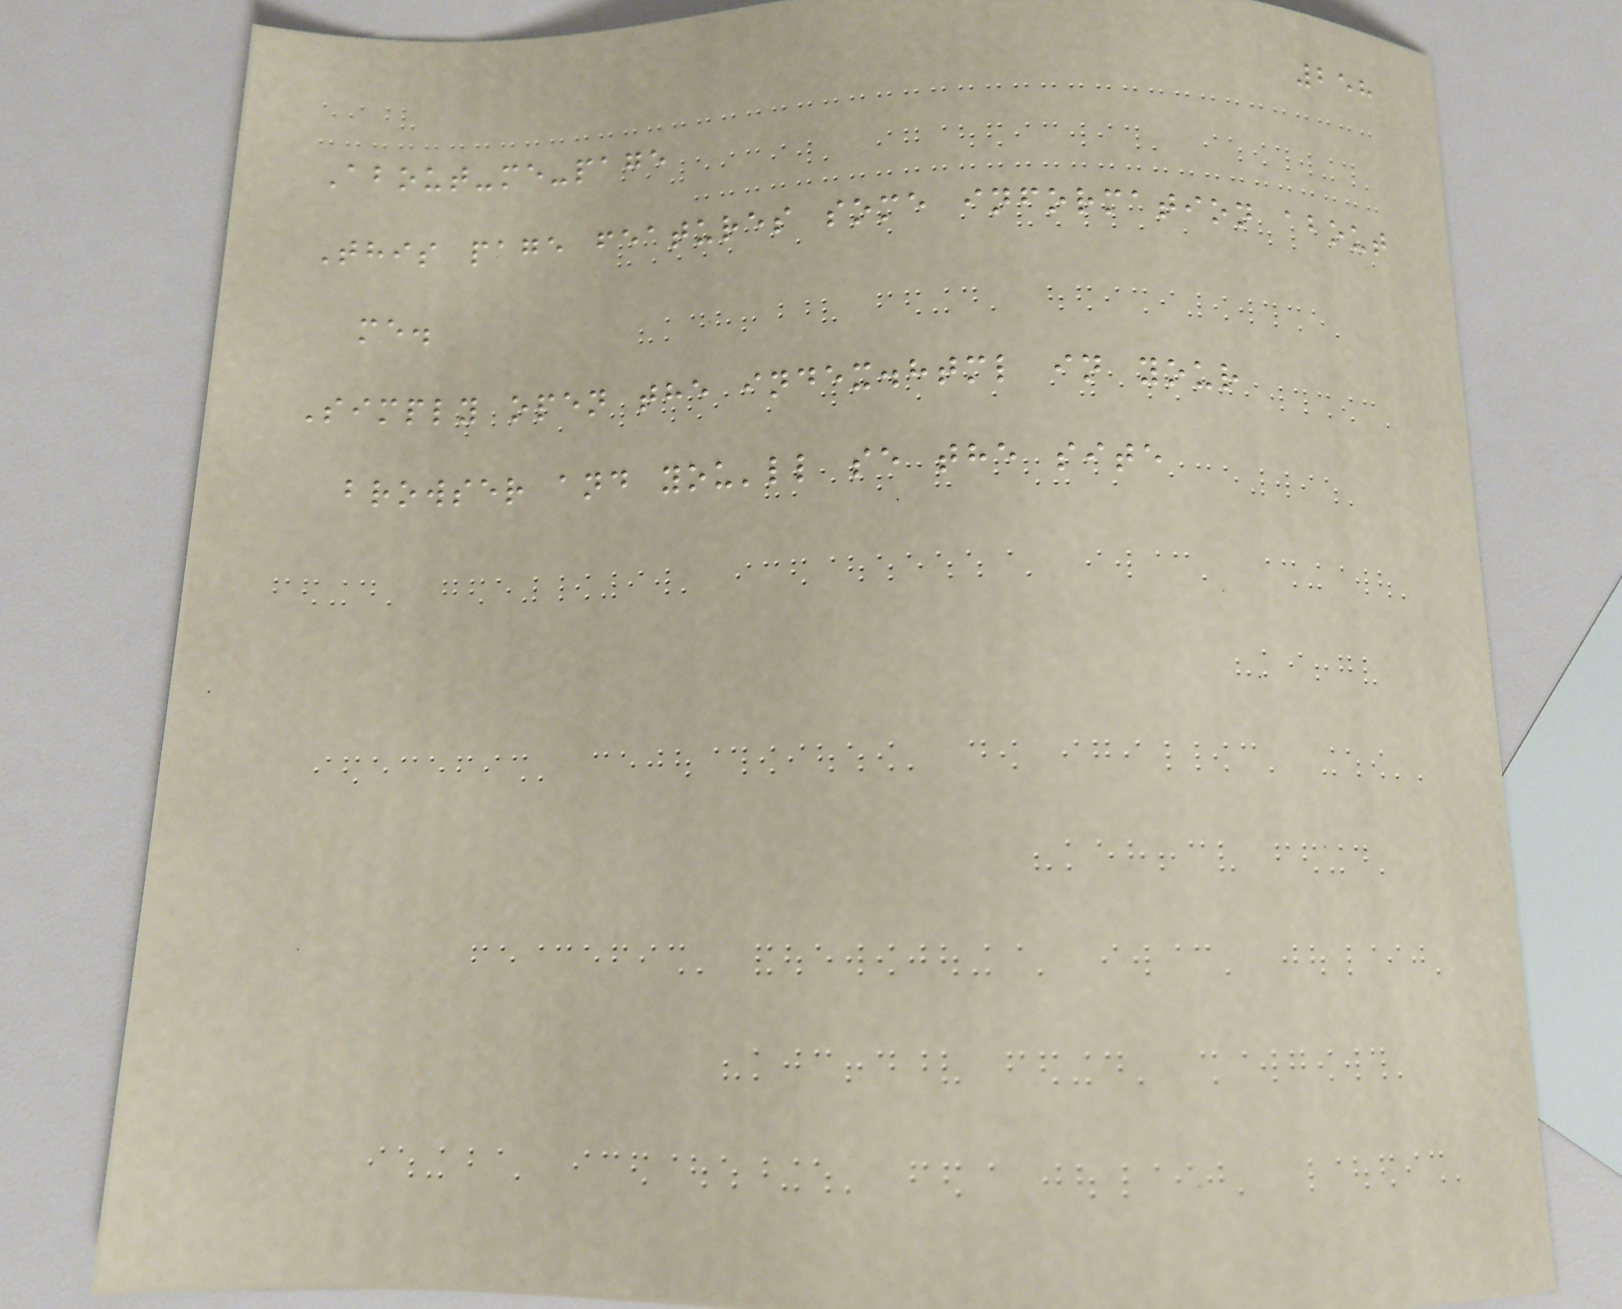258
About-me-page
This page features some information about
me.
Simply open the index.html in your
browser and you'll se the site
